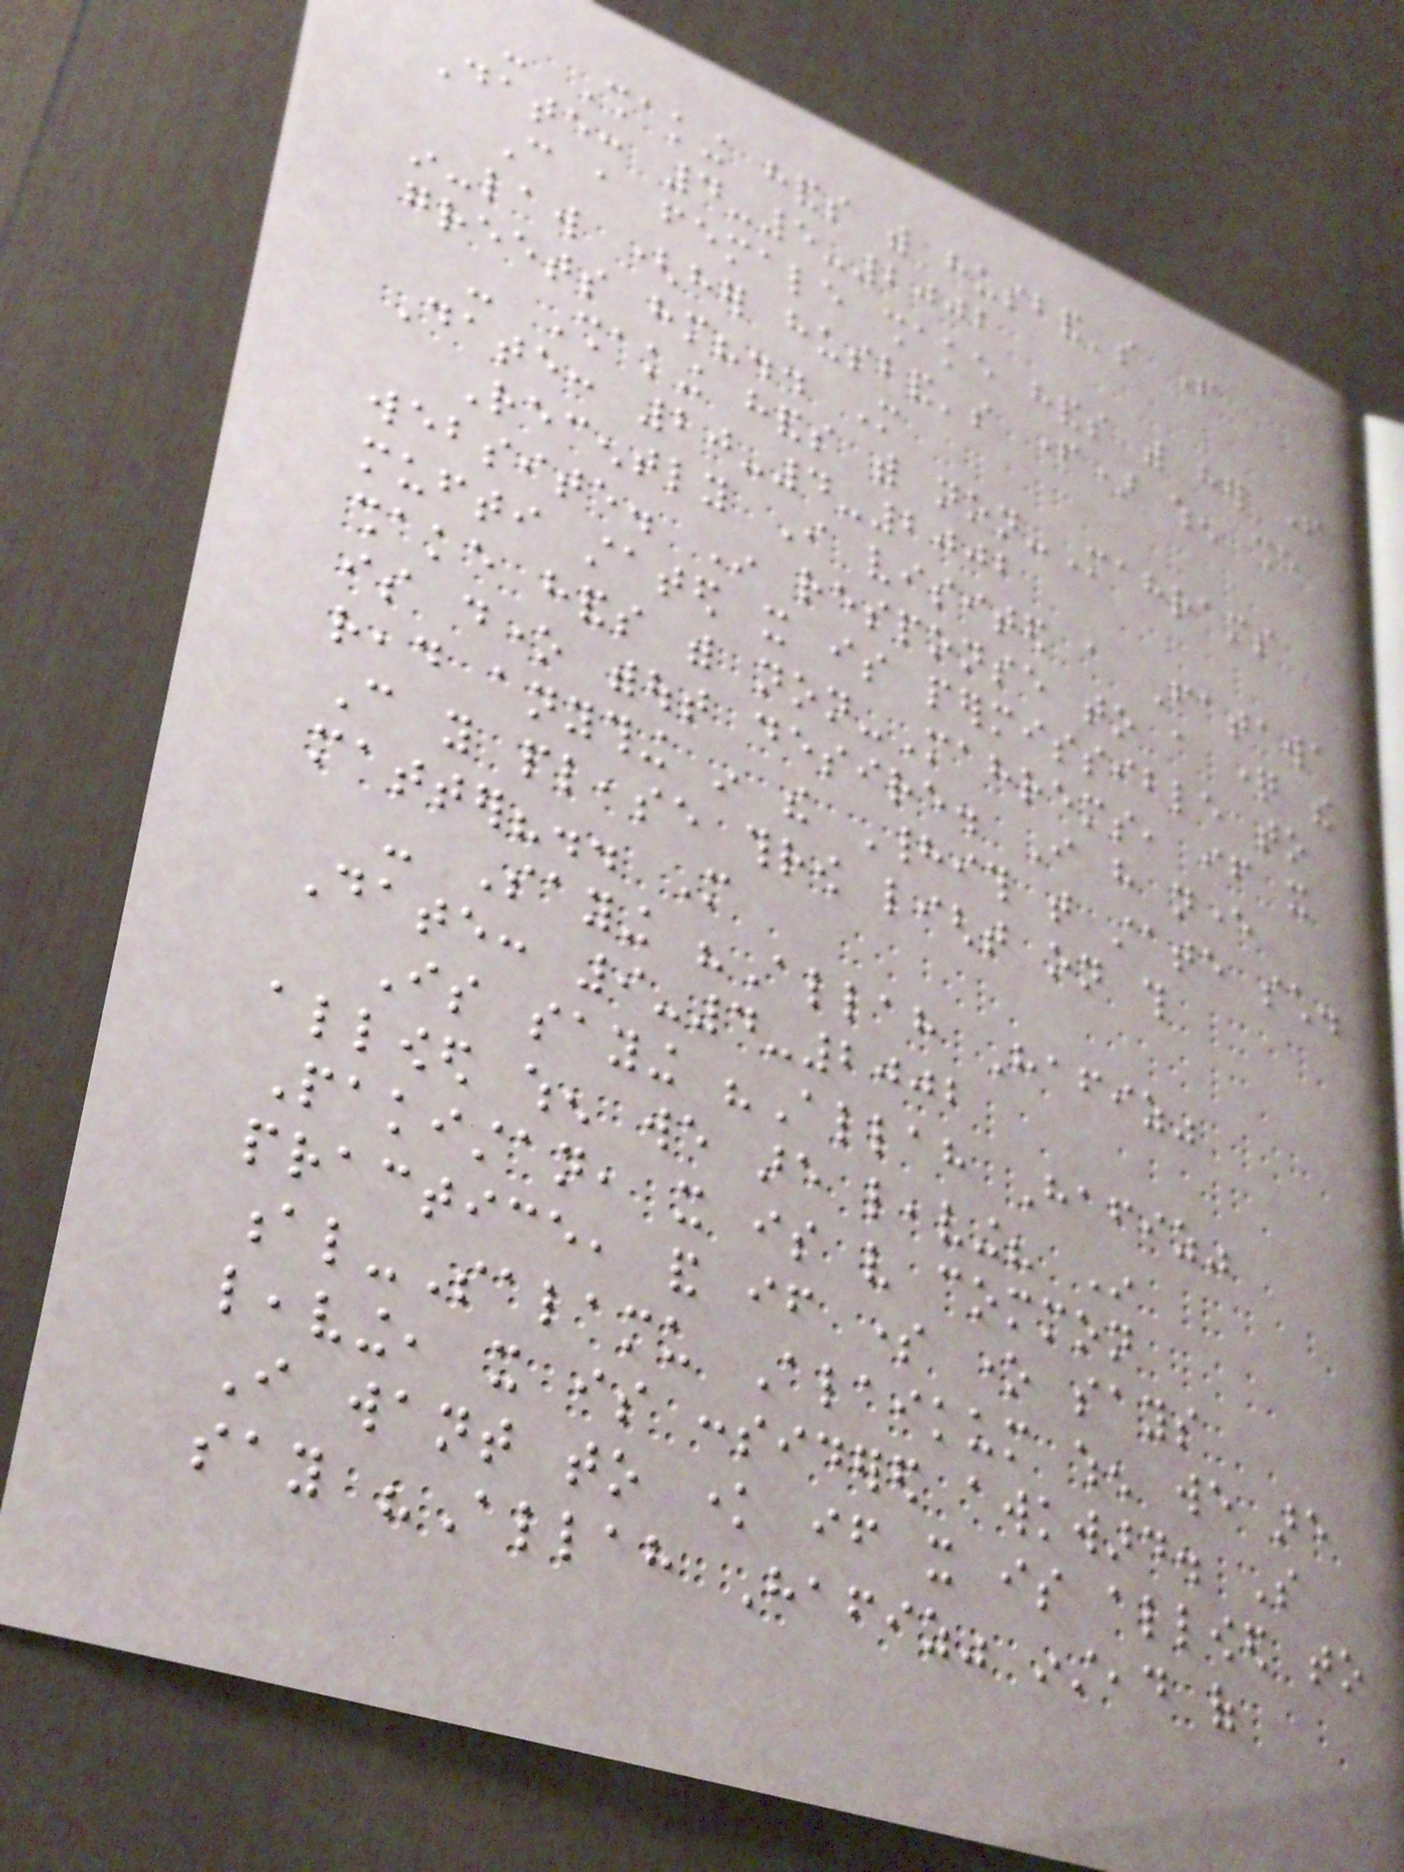- Shaking hands with husband's father
Date: 4-5-2002
Can a female shake hands with her father
in-law (her husband's father) when she
greets him?.. More
- Shaking hands with non-Mahrams
Date: 20-4-2002
Recently I visited a Fatawa
website. In response to a question the
mufti stated it is permissible to
shake hands with non-Mahrems, if it
is done without desire. I have never
read anything in the Hadith that state such.
Can you please throw light on this
matter?.. More
- Saying "Allah Hafiz"
Date: 9-4-2002
Is saying "Allah Hafiz"
allowed when we are leaving? In
Pakistan, it is very common
practice, and if some one says
al-Salamu Alaikum when we are
leaving, it is considered awkward. So
I want to know if it is allowed to
say "Allah Hafiz" instead of
